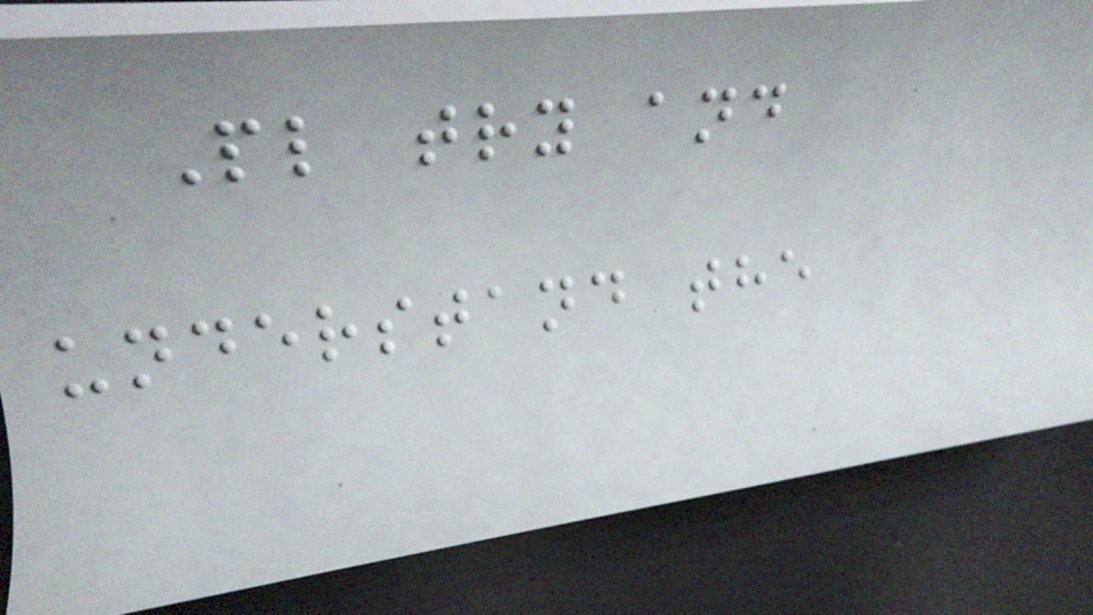Pl try and
understand the
